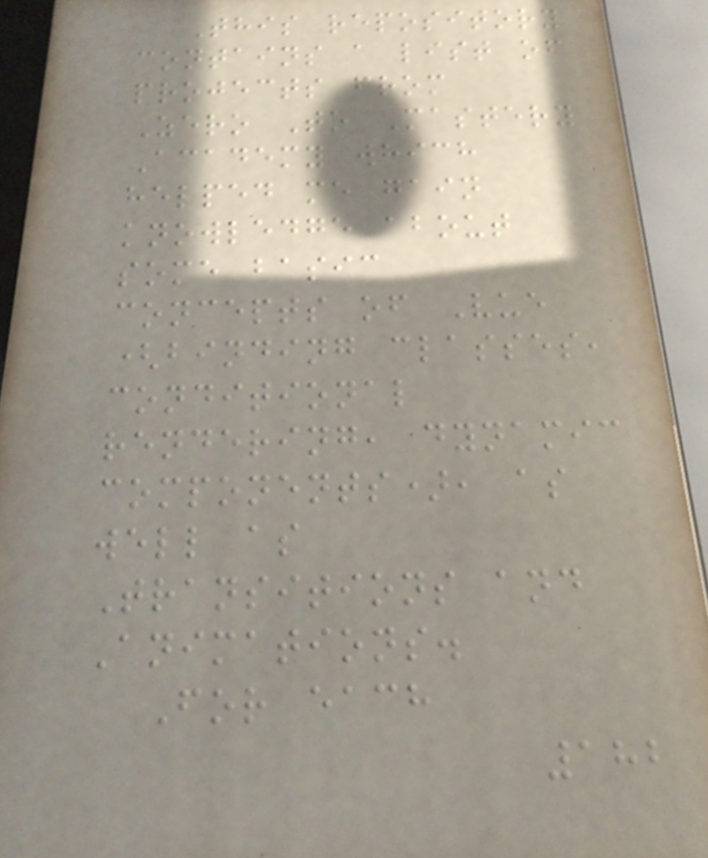This repository
contains a list of
projects from
Zero To Mastery
Academy which
helped me gain
knowledge about
some basic
concepts of Vue
(binding classes,
conditional
rendering, dynamic
components), as
well as
Transitions and
Animations.
For each
182
